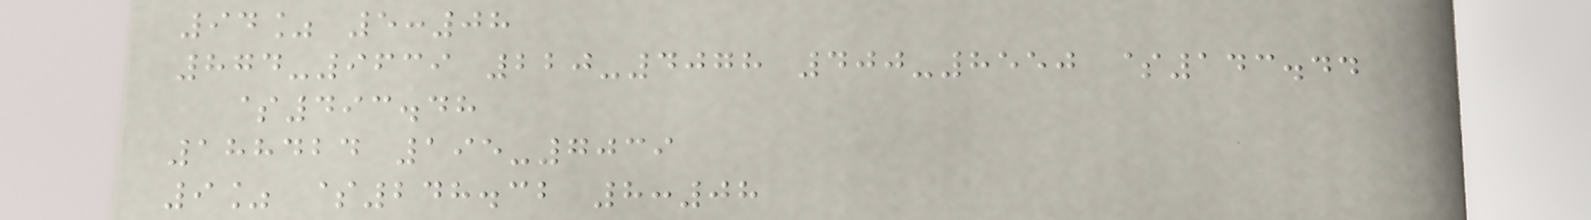94% 5:08
874-9639 220-4078 400-8550 $143.44
$493.48
188424 195-7039
9% $248.32 8:08
